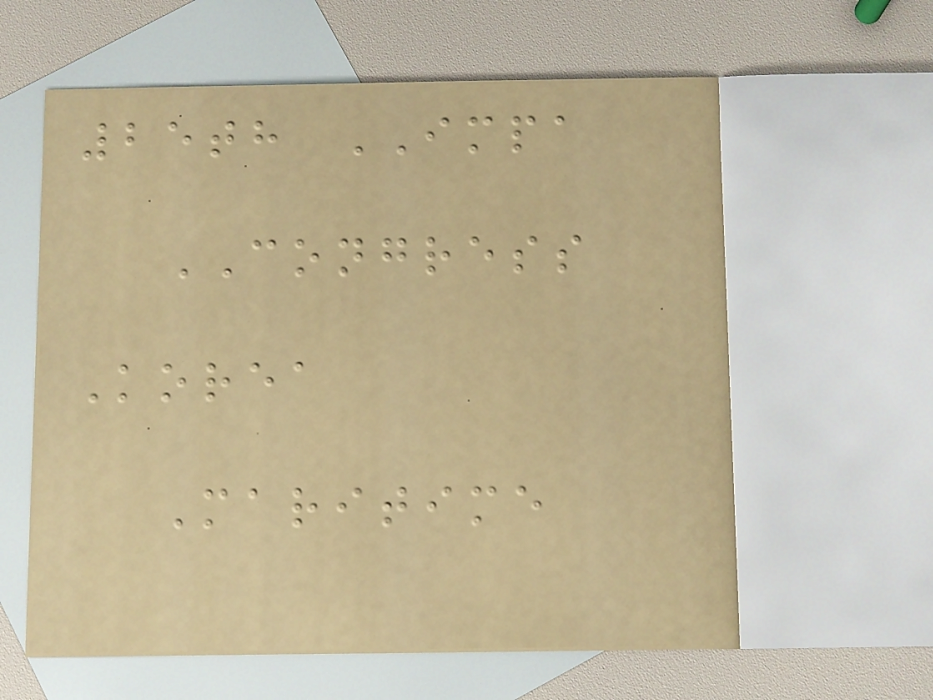25th IMPA
CONGRESS
Korea
Maritime
